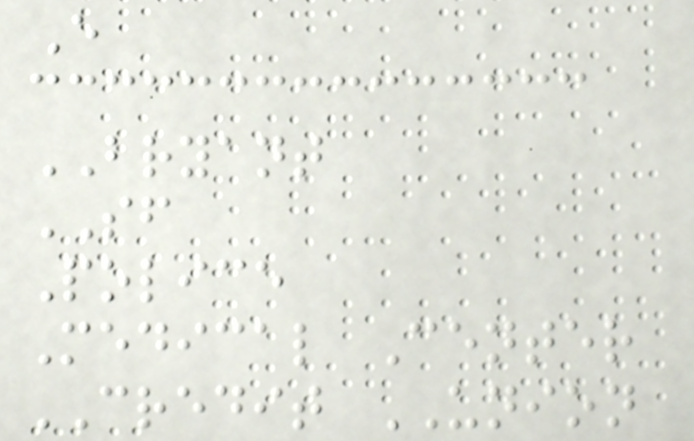E
BRYANT
SF
Police
Medical Center
CREDIT UNION
